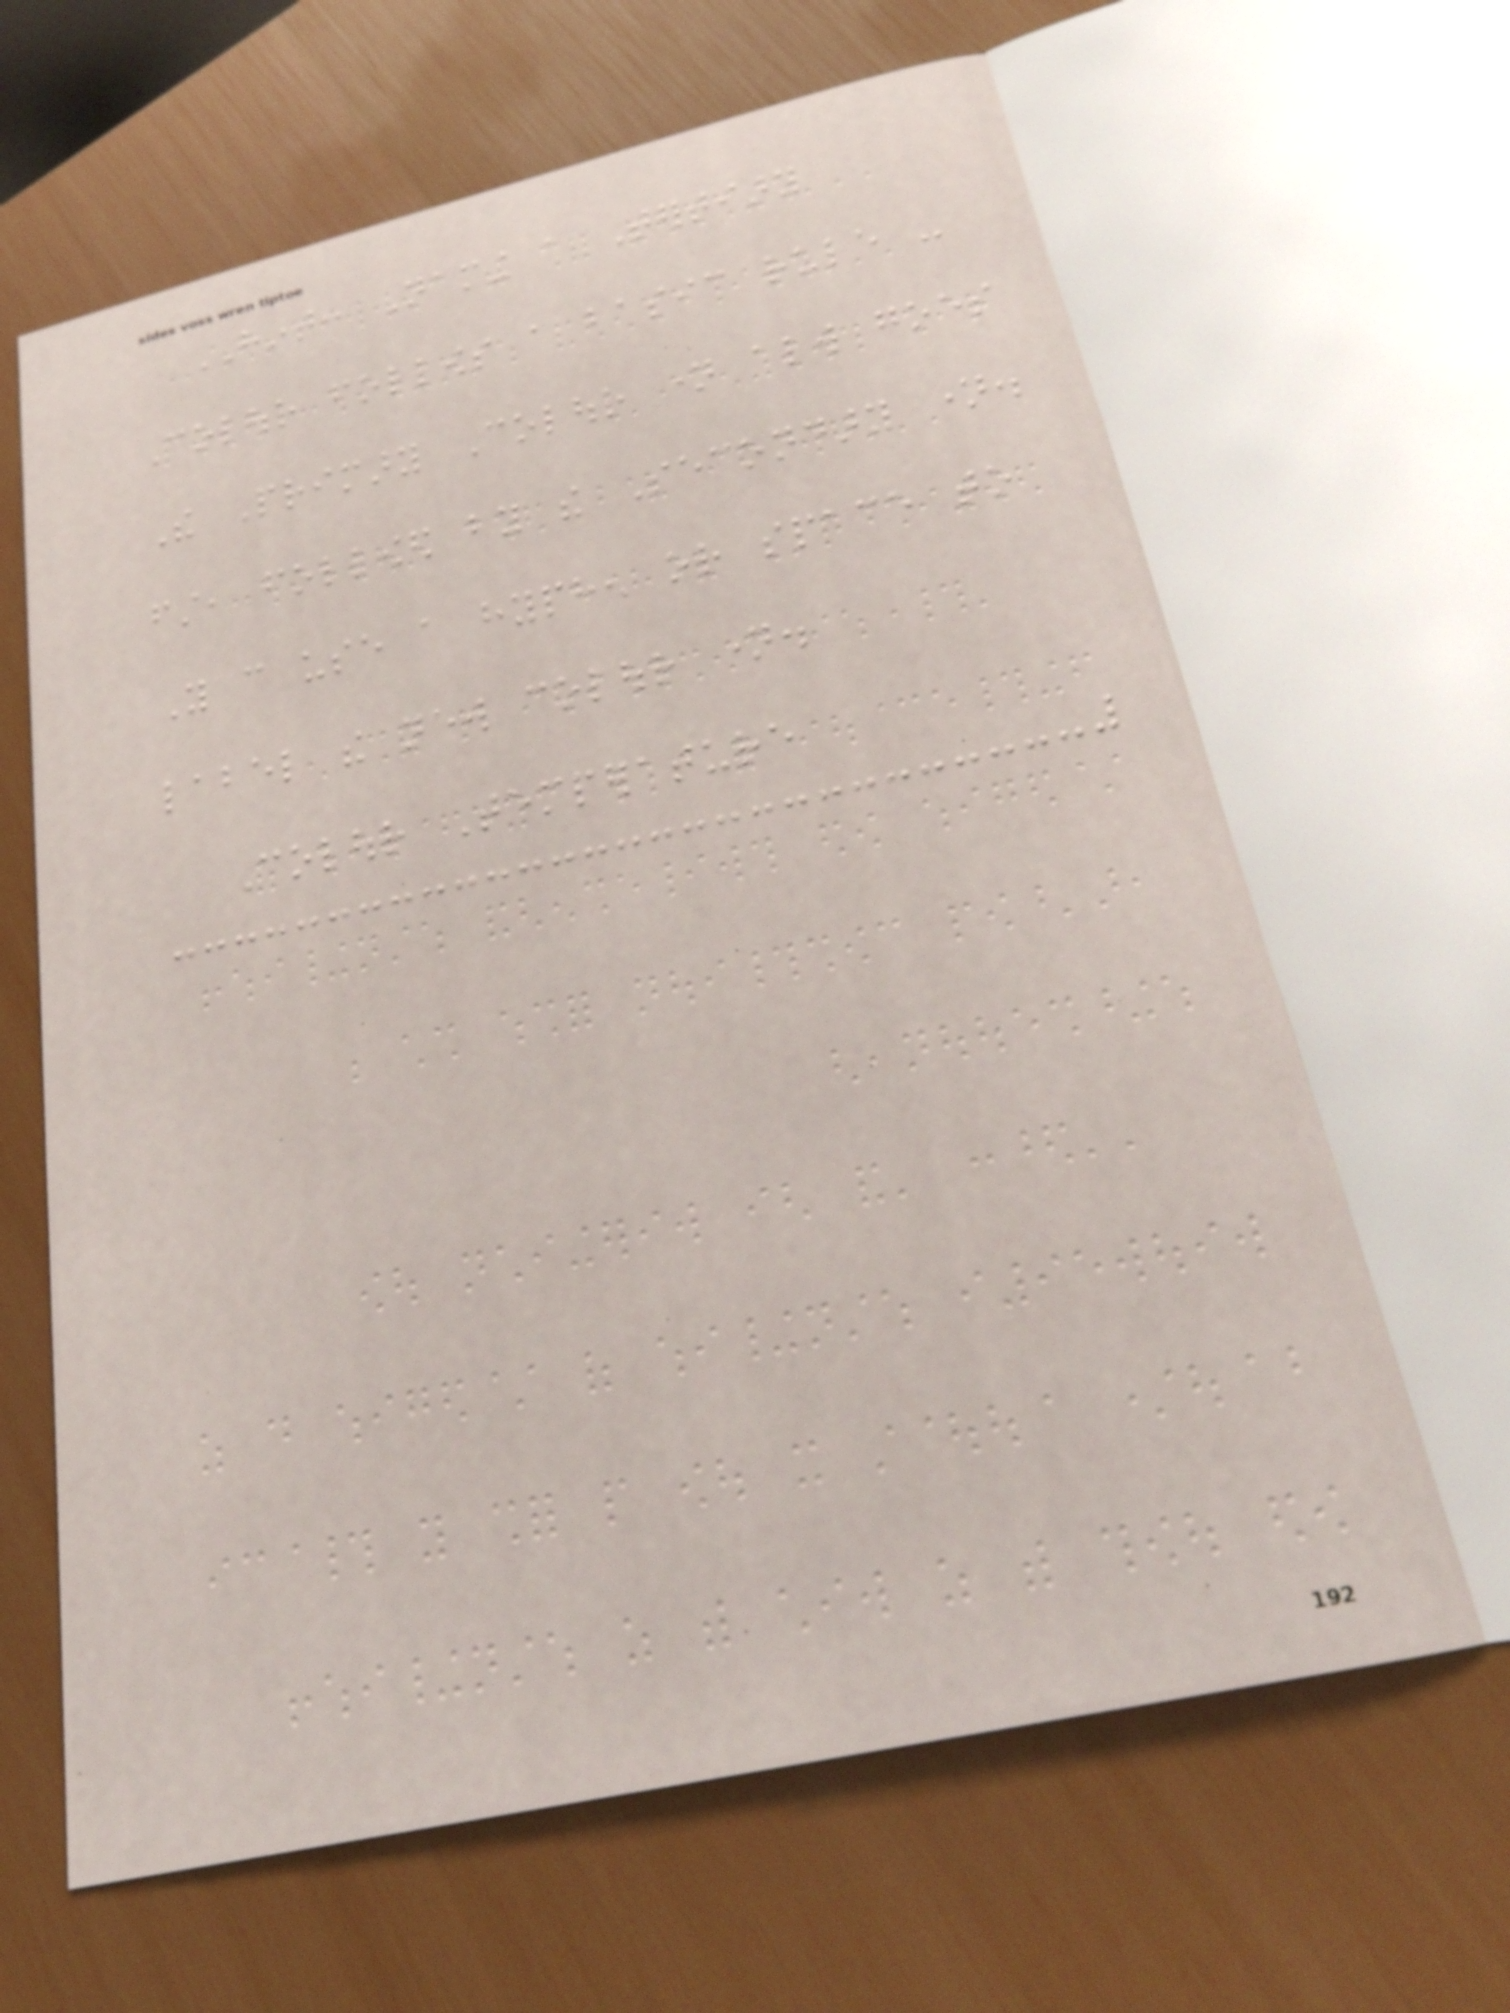HINT: Naming a Tertiary
Colour follows a basic rule -
The Primary Colour name always goes
first, followed by the Secondary name.
You can use a hyphen or space to
label the new colour name.
Colour Temperature
